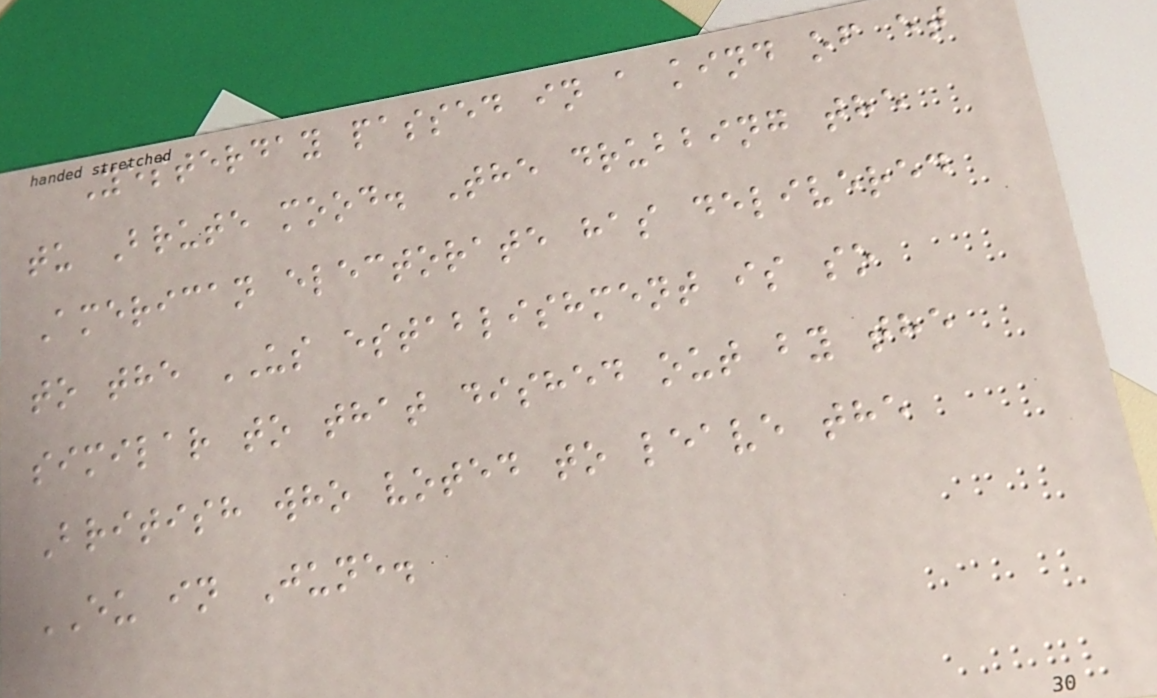Yesterday passed in a kind of et
tu Brute mood. The drubbing the
American electorate has delivered
to the US establishment is so
similar to that dished out by the
British who voted to leave the
EU in June.
